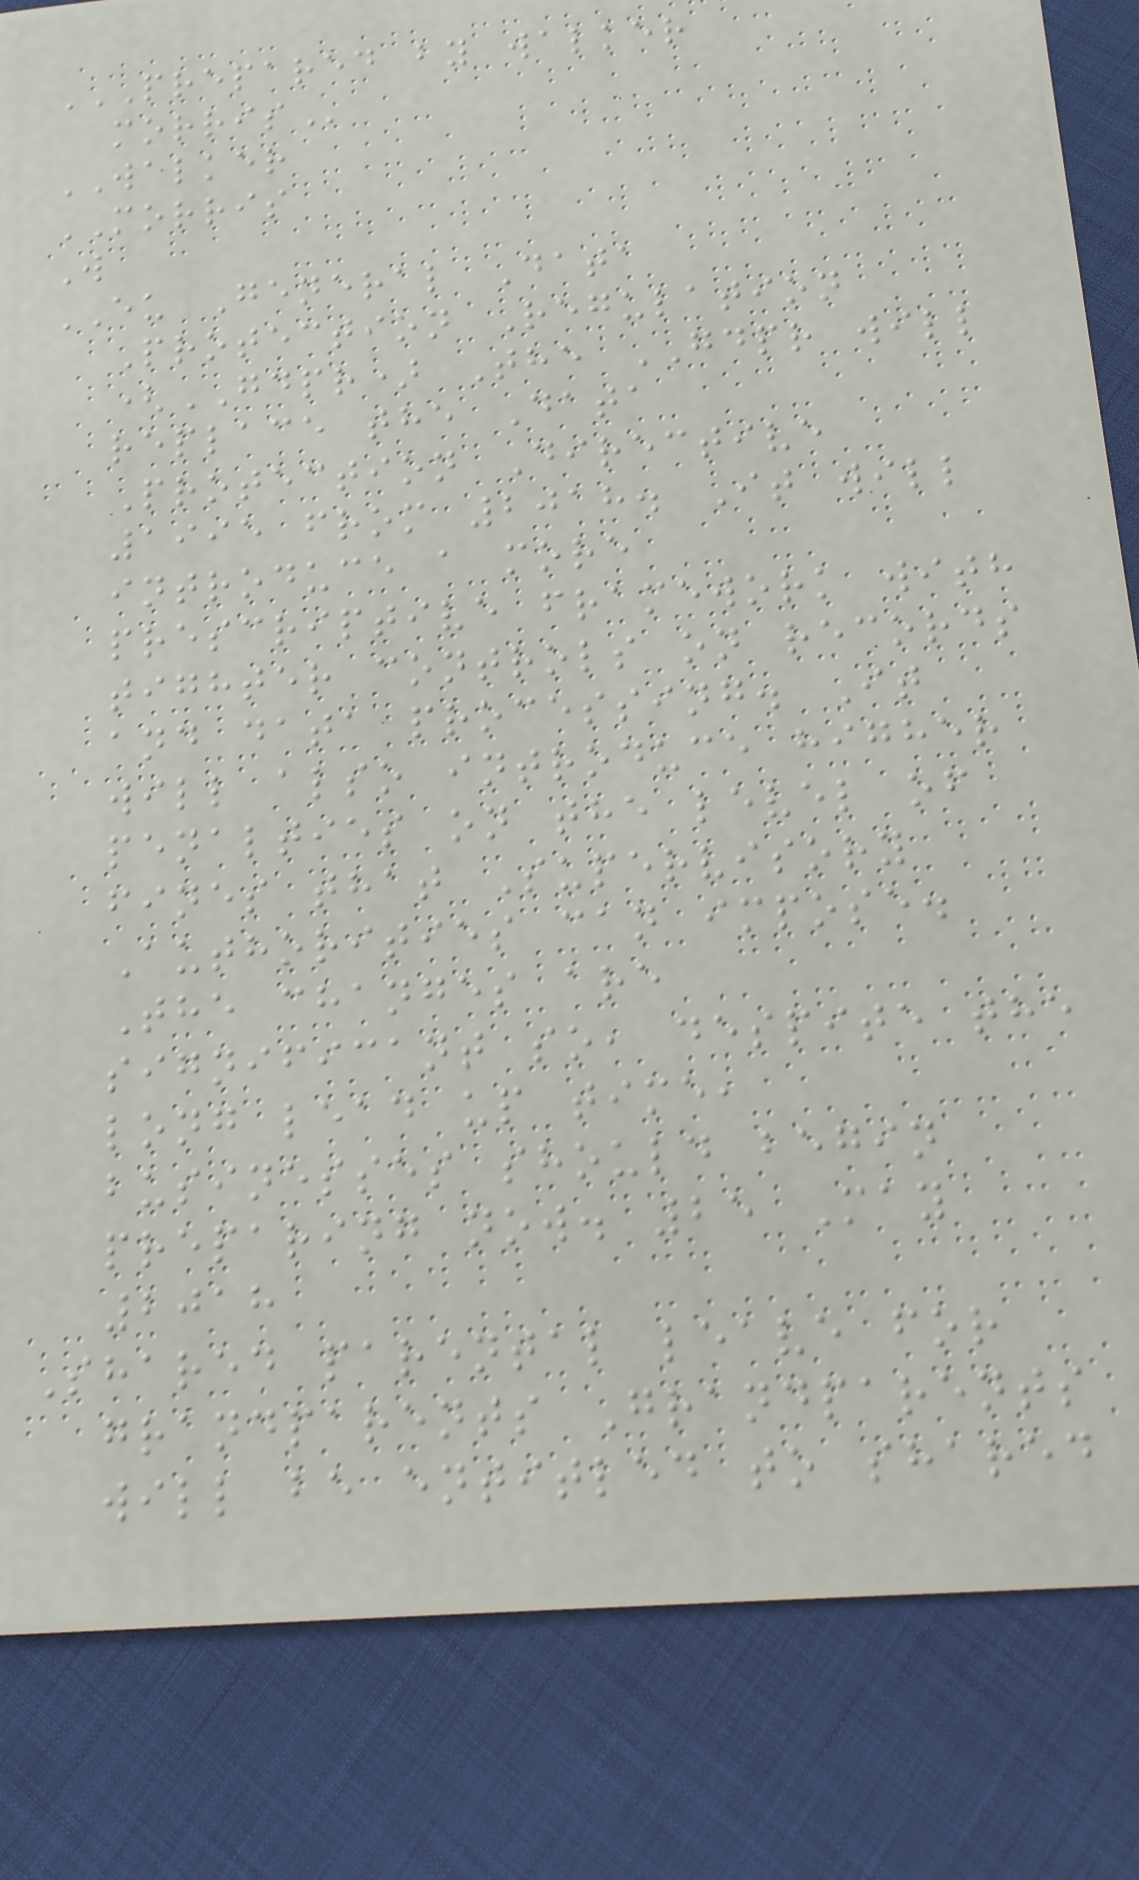PREPARED BY WALKER
MORRIS
WALKER
MORRIS
W
EU General Data
Protection Regulation
(GDPR) The GDPR will
replace the Data
Protection Directive
1995 from 2018. It will
introduce a more
prescriptive framework with
tighter controls on records
and data processing. It
will also introduce higher
penalties on the level of
fines that Supervisory
Authorities can impose.
The changes are
significant so, despite the
long lead up time,
businesses should begin
preparing now. 25 May
2018
Shared parental leave for
grandparents Grandparents
will be entitled to shared
